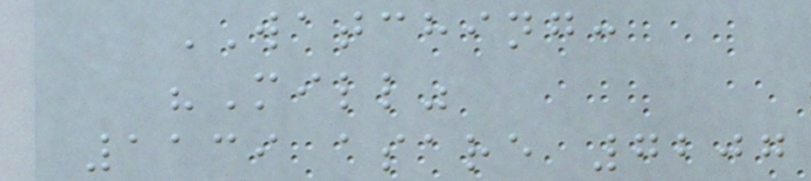WATCHING:
"Mill"
1139 asare 7207
